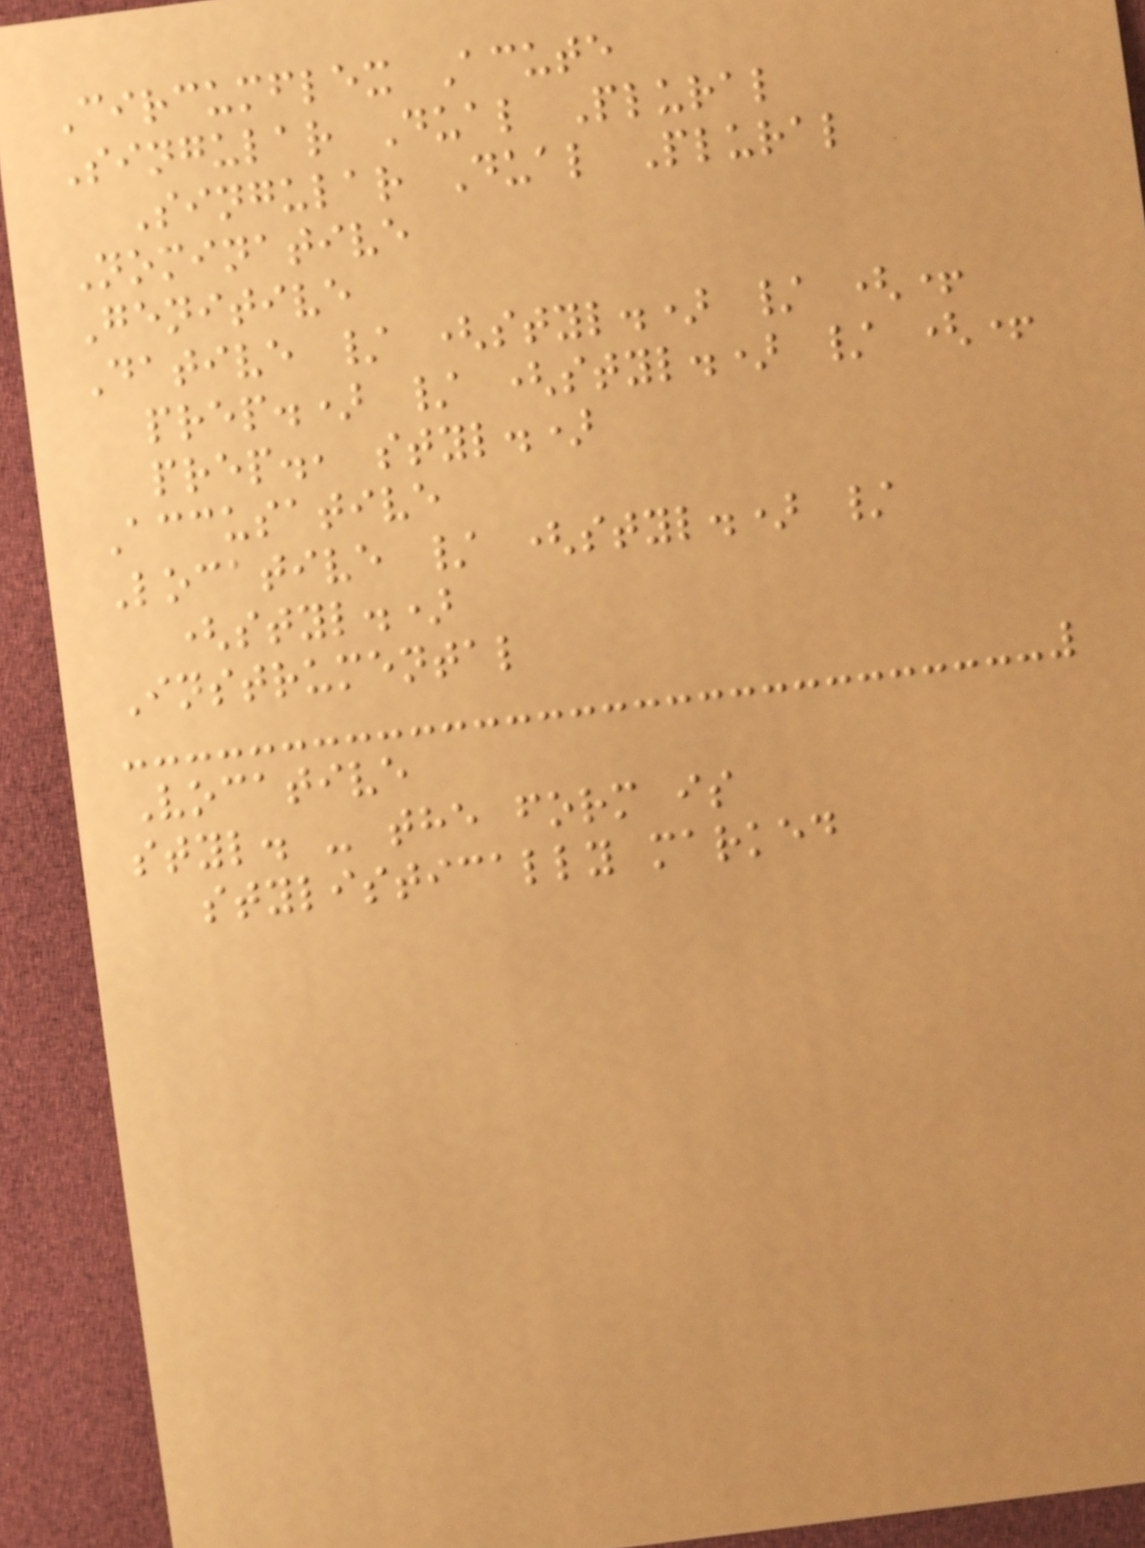Circumflex Acute
Singular Dual Plural
Singular Dual Plural
Nominative
Genitive
Dative / (styl.) / (+
prep.) / (styl.) / (+
prep., styl.)
Accusative
Locative / (styl.) /
(styl.)
Instrumental
Vocative
styl. - the form is
stylistically marked
